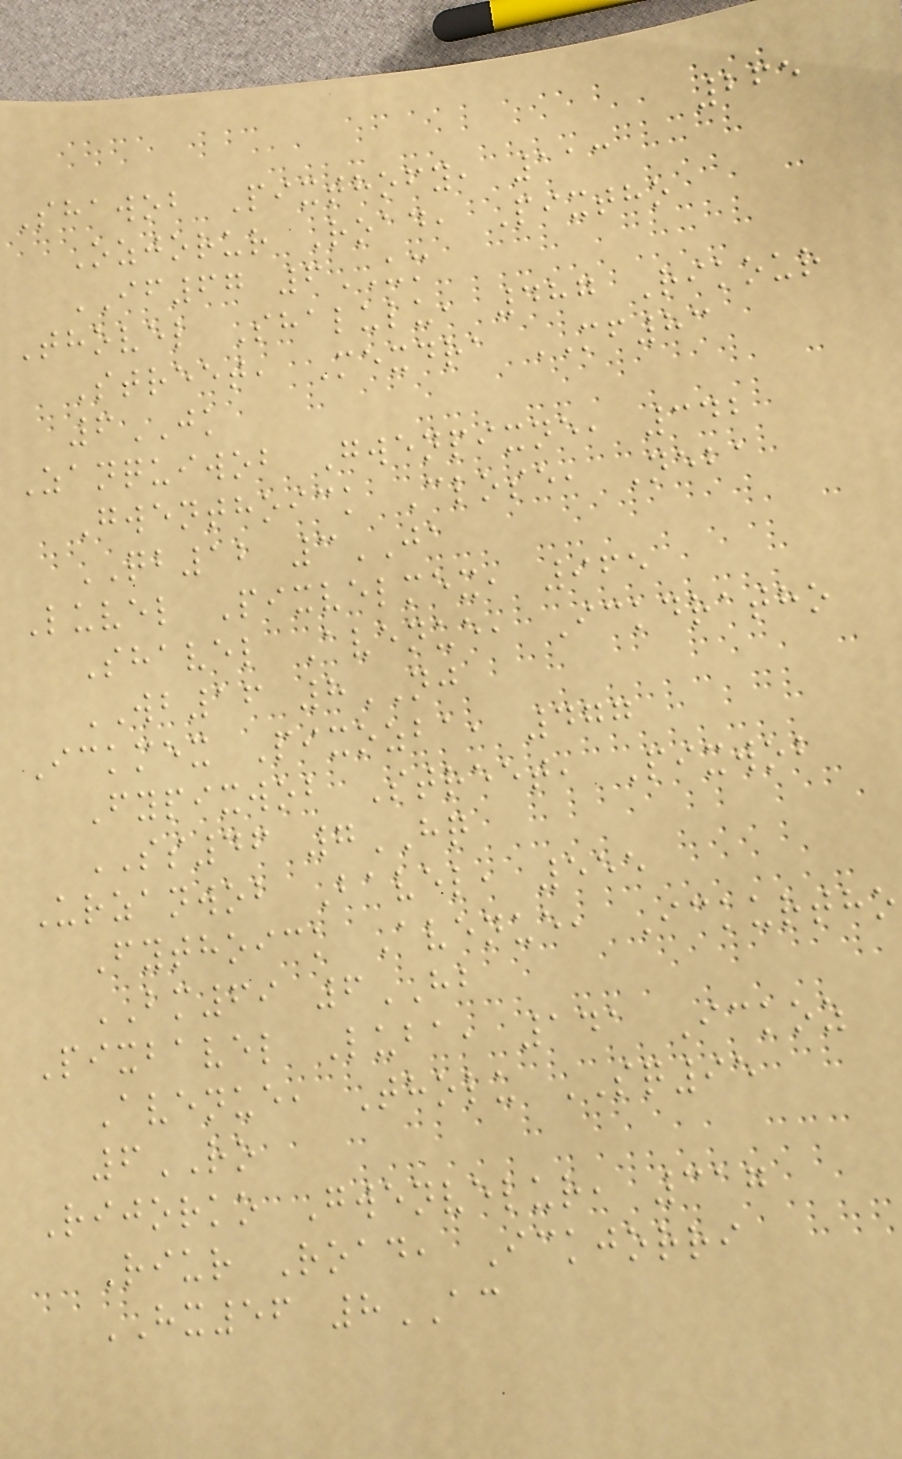265
Shawob Pixthofy, 113
Ozjorur Road, Pixtho
IF67 6UM
Thovel Shalulu, 487 Rikour
Street, Mexdra MF83
6JK
Zanquiwob Gwenpixne, 342
Gwenthoick Close, Neba
QB12 3JA
Luvel Pixvelmex, 965
Shavel Avenue, Ickdratho
WB16 8NJ
Ickmex Pixozba, 477
Fypixwob Street, Pixwob
SS46 7HQ
Urzanwob Bavel, 555
Fythoick Avenue, Ickurtho
BM69 6HB
Pixbavel Luba, 141 Ickoz
Avenue, Tholu SQ95
6RO
Rijorko Gwenvelur, 317
Riur Road, Ickjorri
HX56 8AC
